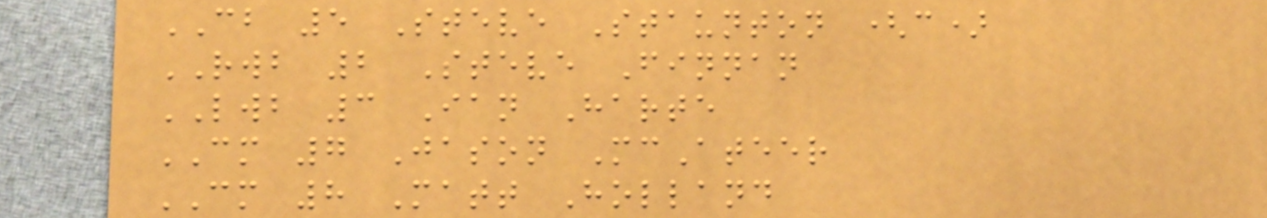CB 5 Steve Staunton (c)
RWB 2 Steve Finnan
LWB 3 Ian Harte
CM 7 Jason McAteer
CM 8 Matt Holland
